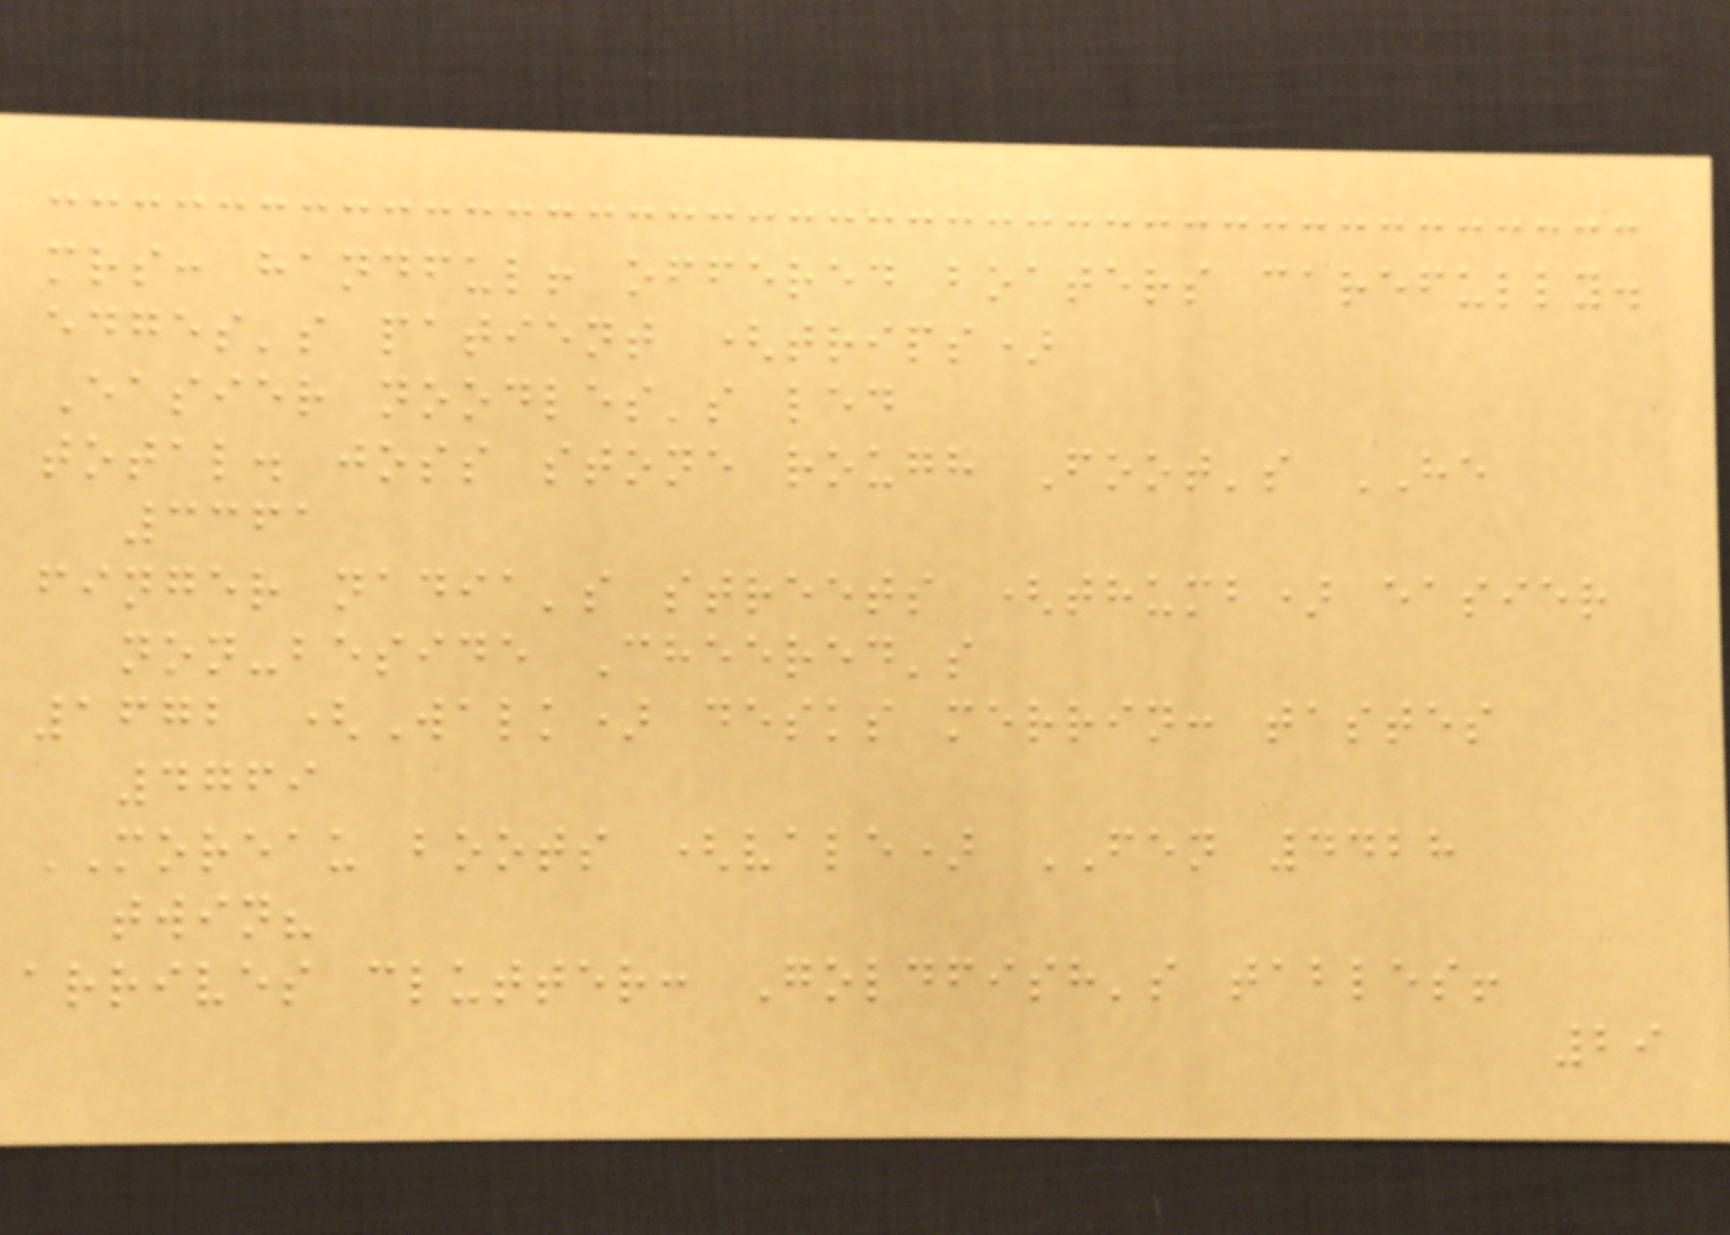mrs: handful! offered boaters carefully.
edges's patient (trips)
Easier noodles's led
total. joss stone rough Foot's HE
3361
finger nadia's streets (thumb) easier
non-beside Cheered's
1672 (Walk) desks merrin: tastes
4769
MOREAU boots (vale) FEN 4428
twin?
arrives clutter: Goldfish's tables!
29
